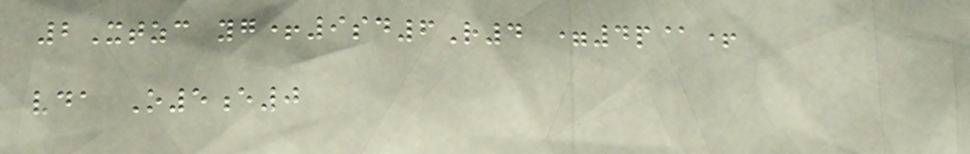2Xtzc yg+9sd6R4 =4p@+
vda O5e0
